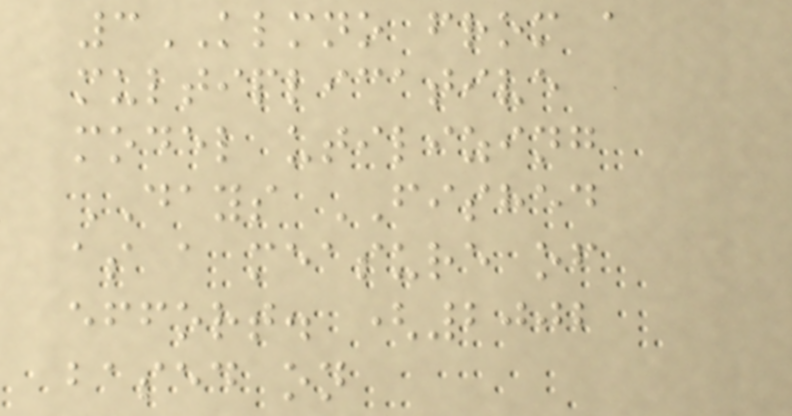3KLMNO from a
multiplicative
model utilizing
DAYS FISHED
as a measure of
effort. (2002
based on
